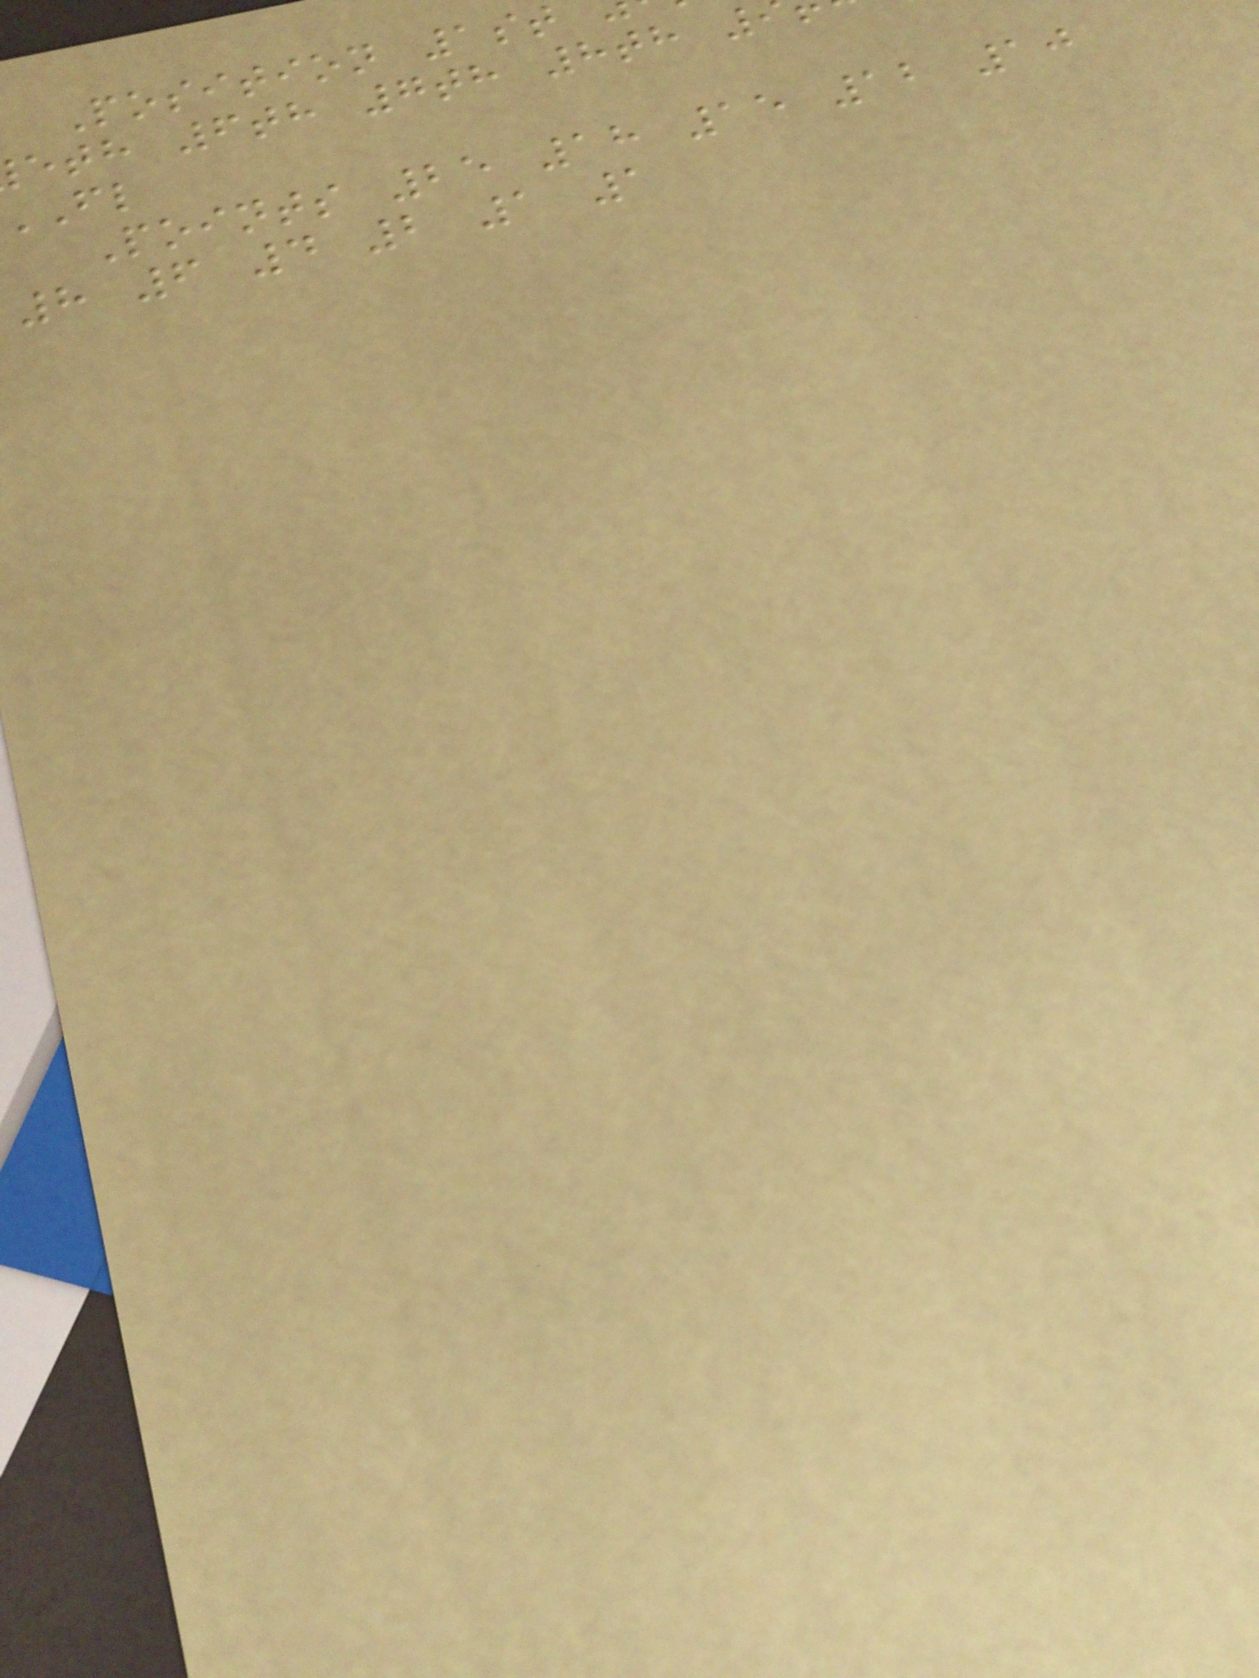Position 1st
eth 6th 7th 8th
Points 25 18 15 12 10
8 6 4 2 1 1
